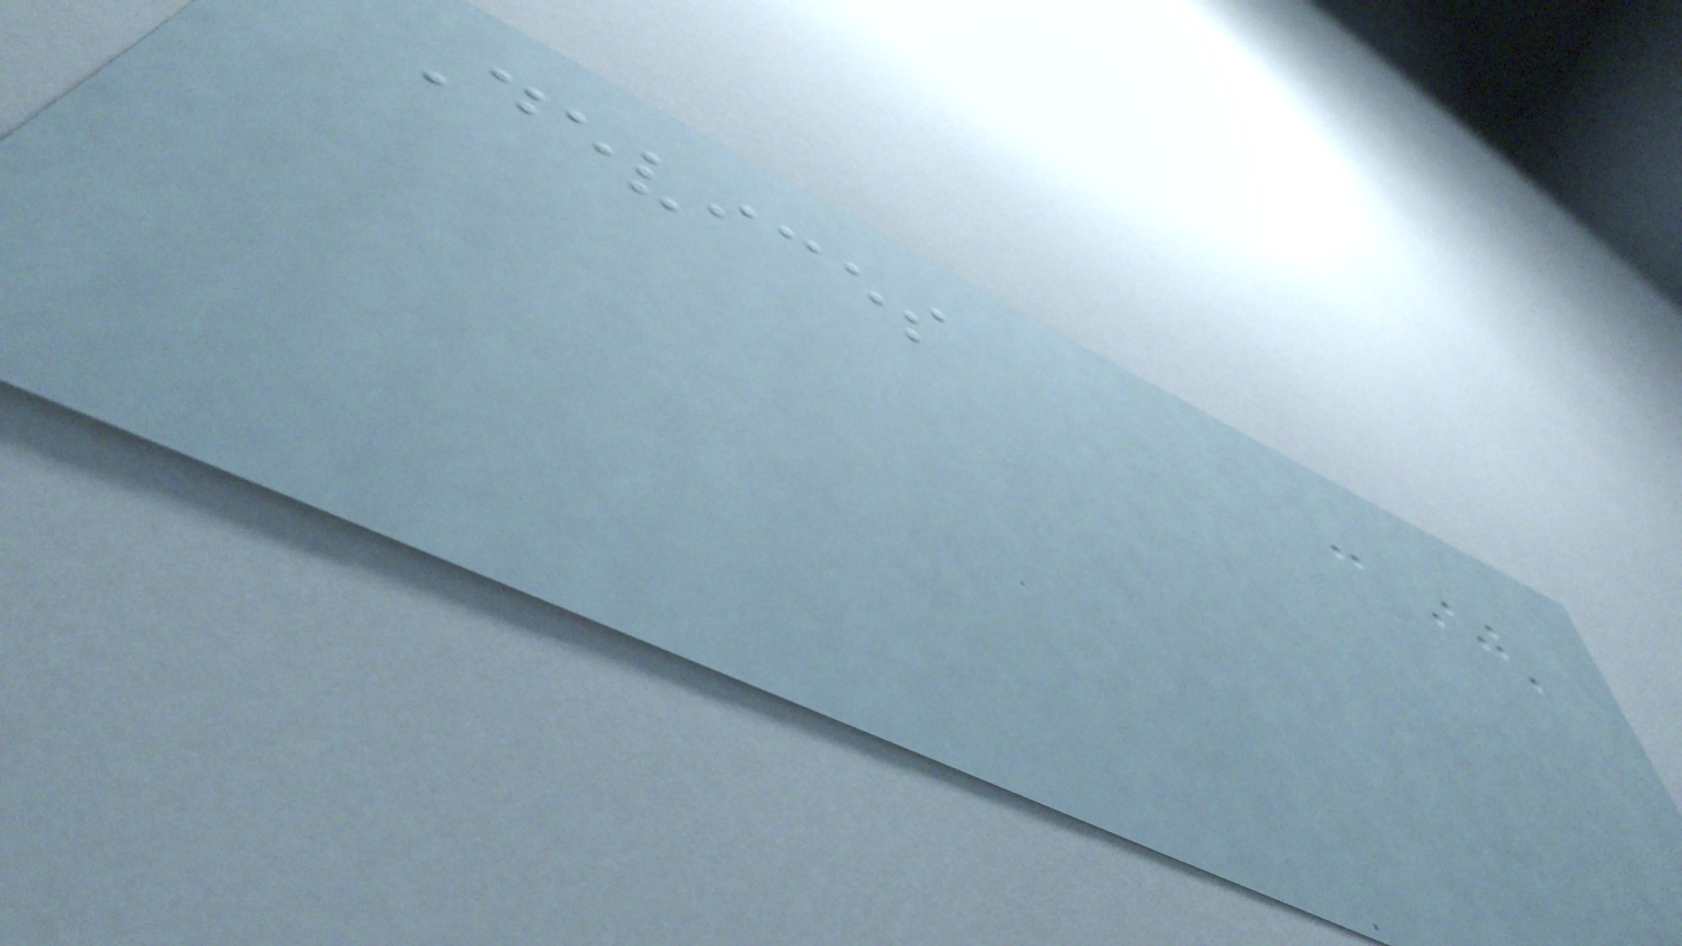Devices
